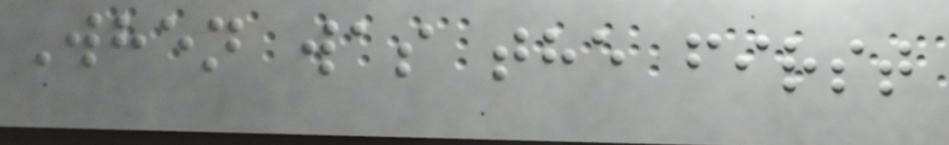When was the first
